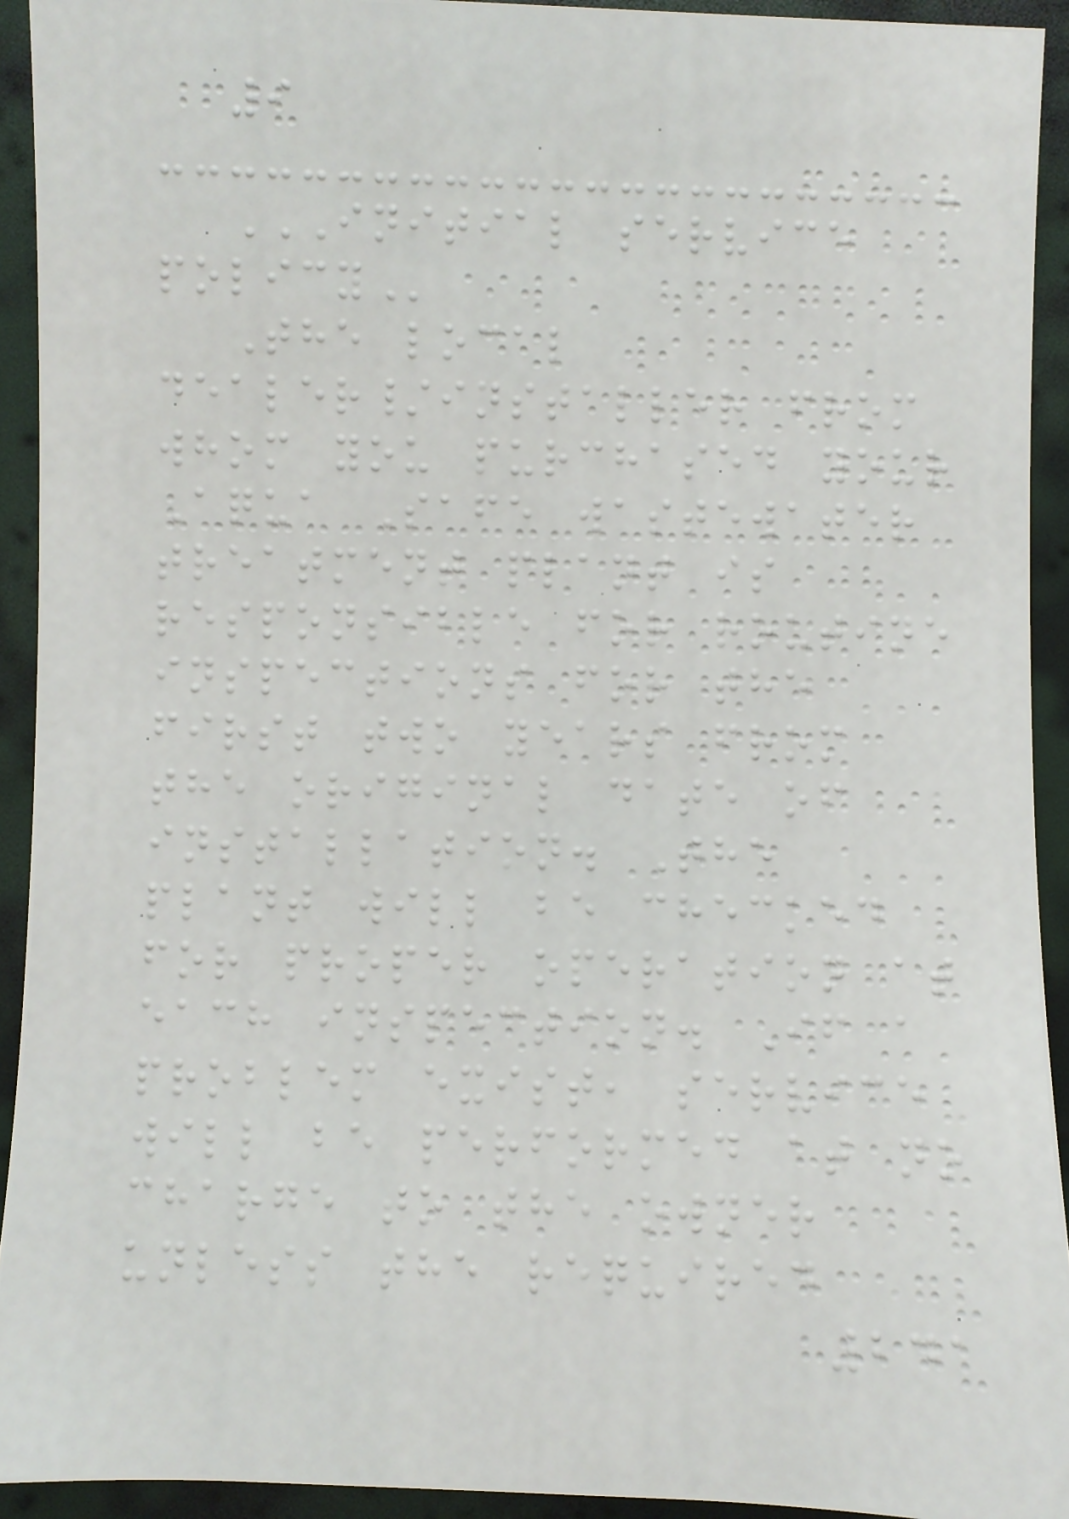9
INITIAL SERVICE
POLICY
The local
dealer/installer from
whom you purchased your
Aqua Safe wastewater
treatment plant is
responsible for routine
inspections for the
first two years from
the original date of
installation. The
plant will be checked
for proper operation at
each inspection. If a
problem exist, service
will be performed at no
charge to the owner
unless the required
241
